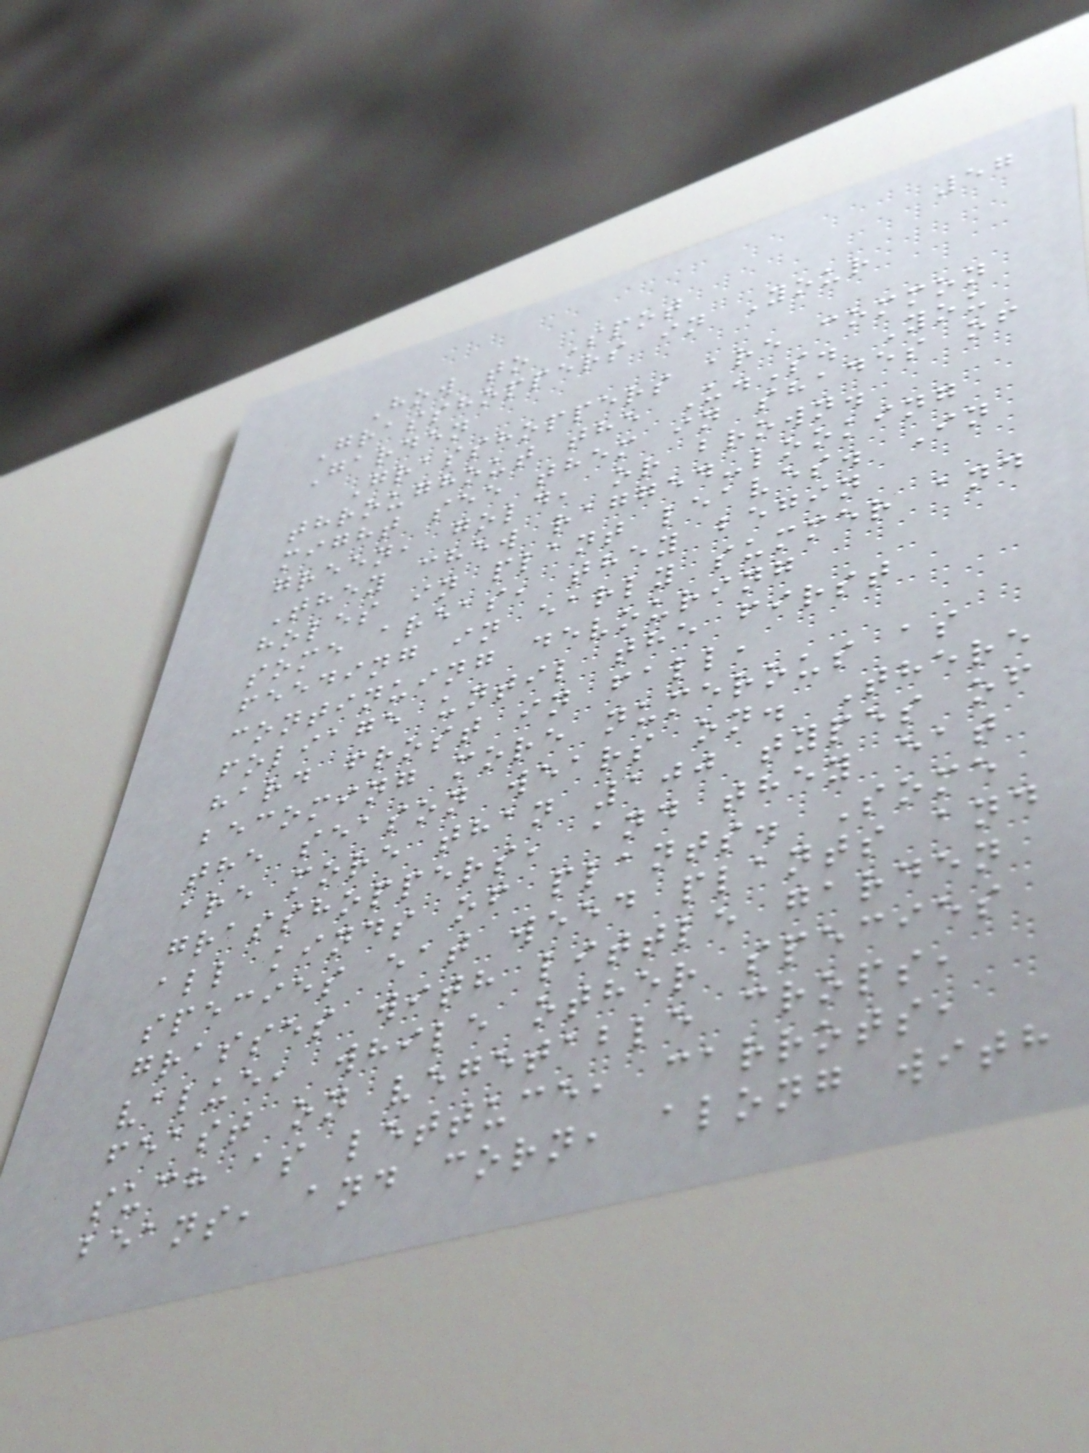57
How to Spot
Grasshoppers in Your
Garden
Grasshoppers are common
throughout the U.S. You
might see them in shades of
green, gold, or brown.
They chew ragged-looking
holes in plant leaves. In
some areas, they begin
feeding in early summer and
continuing devouring
foliage until the first
hard frost in fall,
becoming more numerous as
the season wears on. There
are more than 100 types of
grasshoppers, and they eat
all kinds of plants. Some
species eat weed plants and
grasses with little garden
value, while other species
feast on vegetable crops,
such as lettuce, carrots,
beans, and corn, along with
